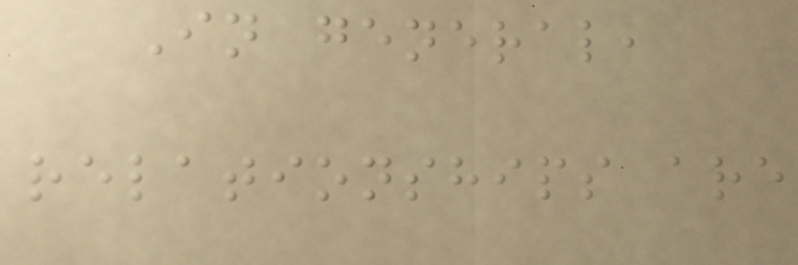In general,
relationships are
